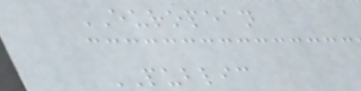EUROPEAN
PUBLIC
